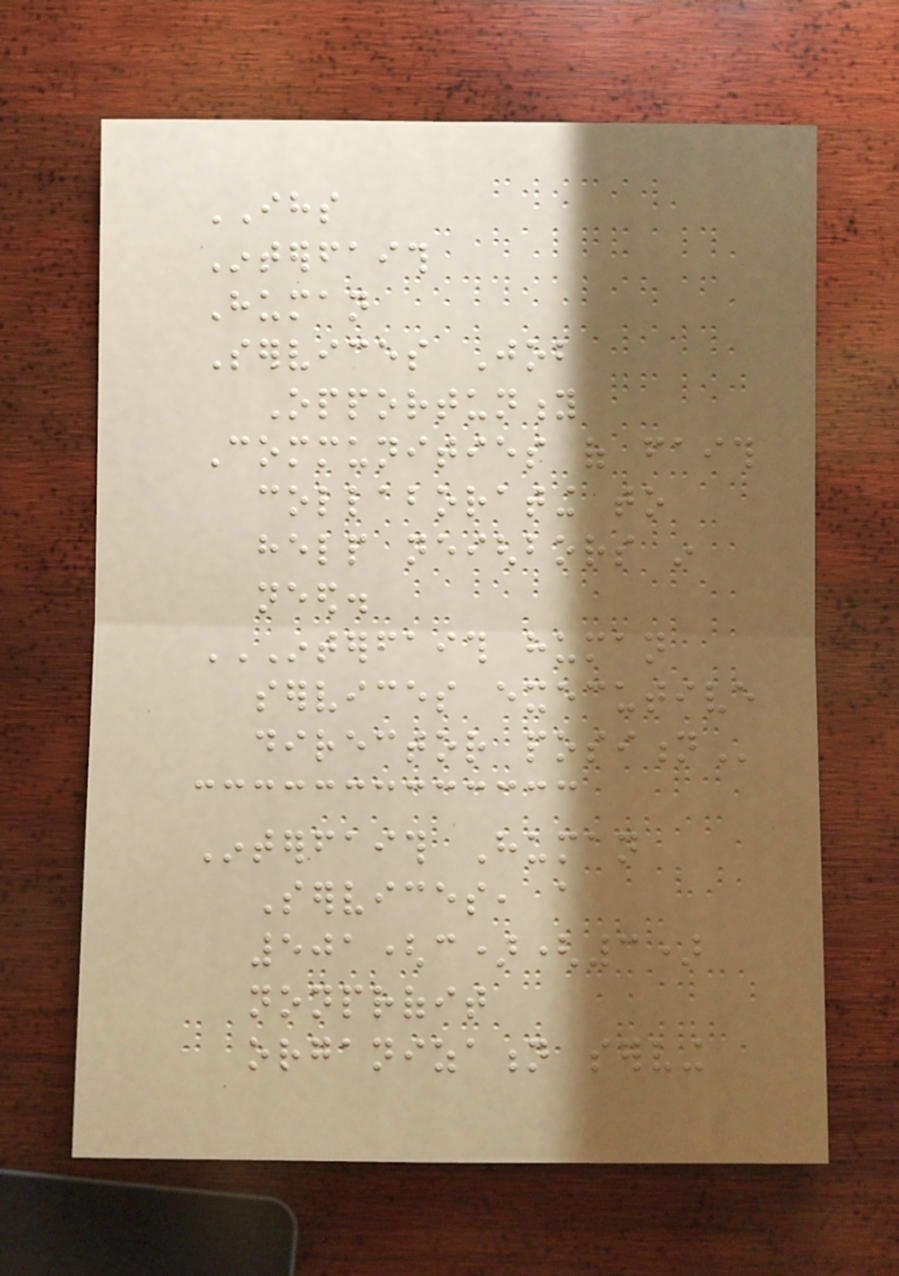IHS
Interfaith
Human
Services Job
Opportunity
Communities of faith
collaborating to
help neighbors in
need.
INTERFAITH HUMAN
SERVICES EXECUTIVE
DIRECTOR POSITION
Interfaith Human
Services, a
501(c)(3)
nonprofit
organization serving
